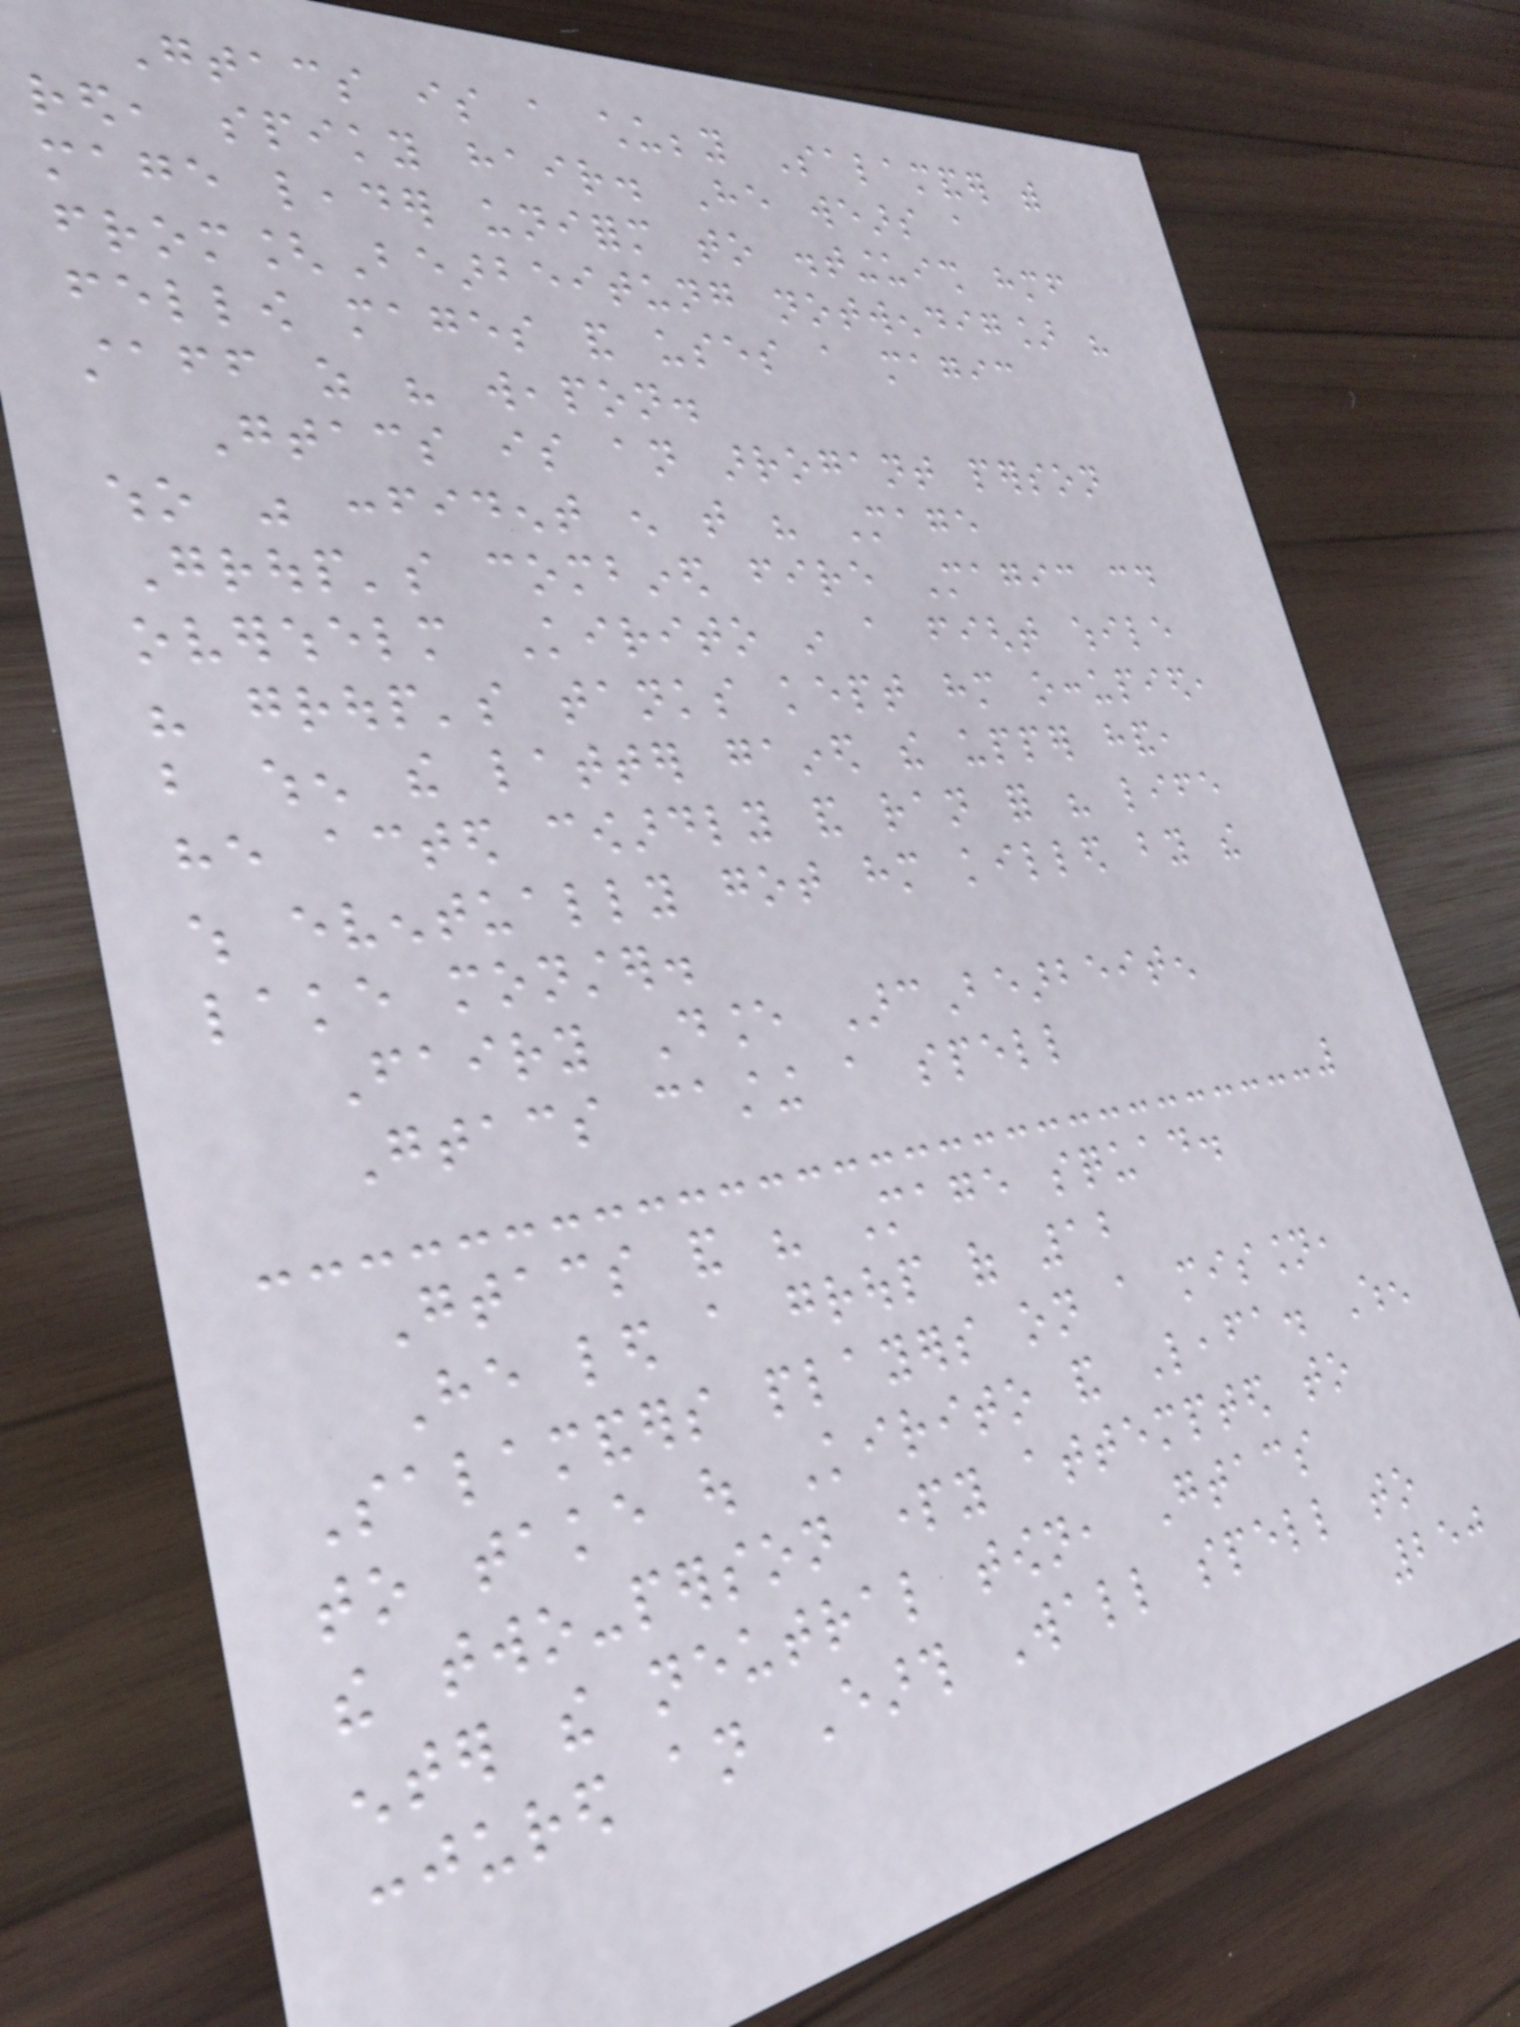Gtacs is a chubby Salamander with
red, spiky hair. He wears a
mage leader uniform to distinguish himself
from[Bearbeitung notwendig] his
fellow mages and uses a magic
staff as his weapon.
Gtacs is an arrogant person
who was confident enough that his Mage
Group's combined fire Magic could
overwhelm Kirito in a fight while
his group's tanks kept him occupied,
but when the latter gained the upper hand,
he acted cowardly and ran for his life
which eventually got him killed by the
lake monster.
Fairy Dance ArcBearbeiten
Gtacs casting a spell
Gtacs and his Mage squad.
He led a group of 12
Salamanders players on a mission,
to take out Kirito and Leafa. When
the two-person party attempted to
enter the neutral town, Gtacs
conjured an Earth Wall spell to
250
